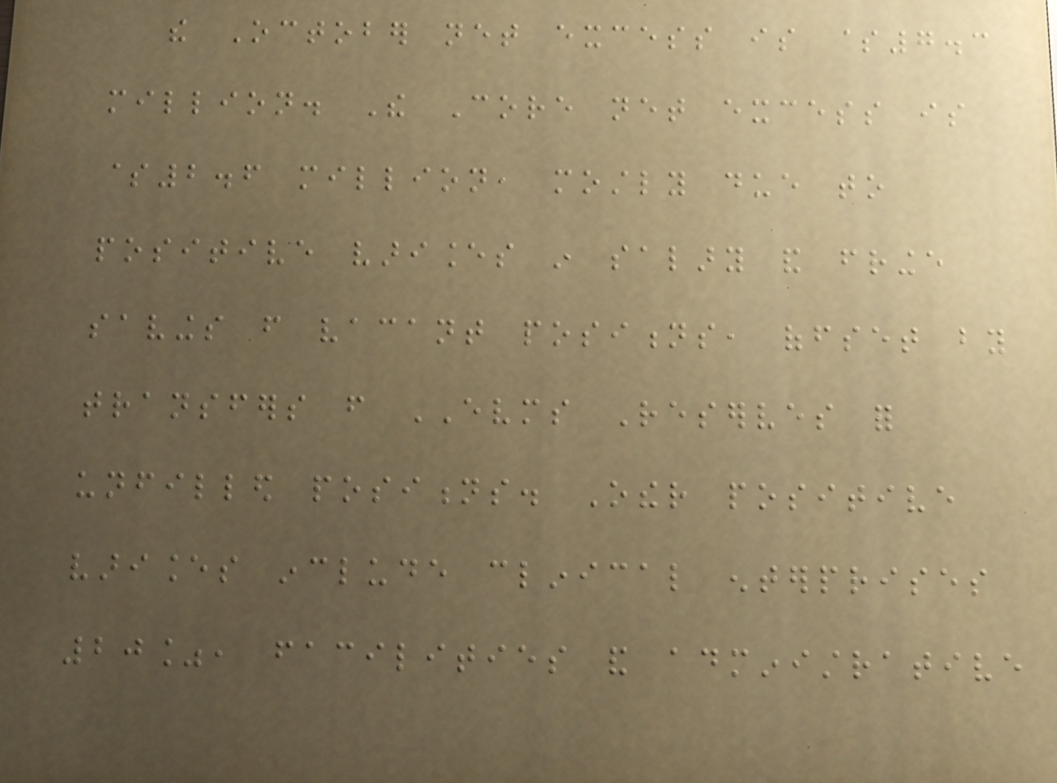the October net excess is $7.3
million. The Core net excess is
$2.6 million, mostly due to
positive variances in salary and fringe
savings from vacant positions, offset by
transfers from EVMS Reserves for
unfilled positions. Other positive
variances include clinical enterprises
20%, facilities and administrative
